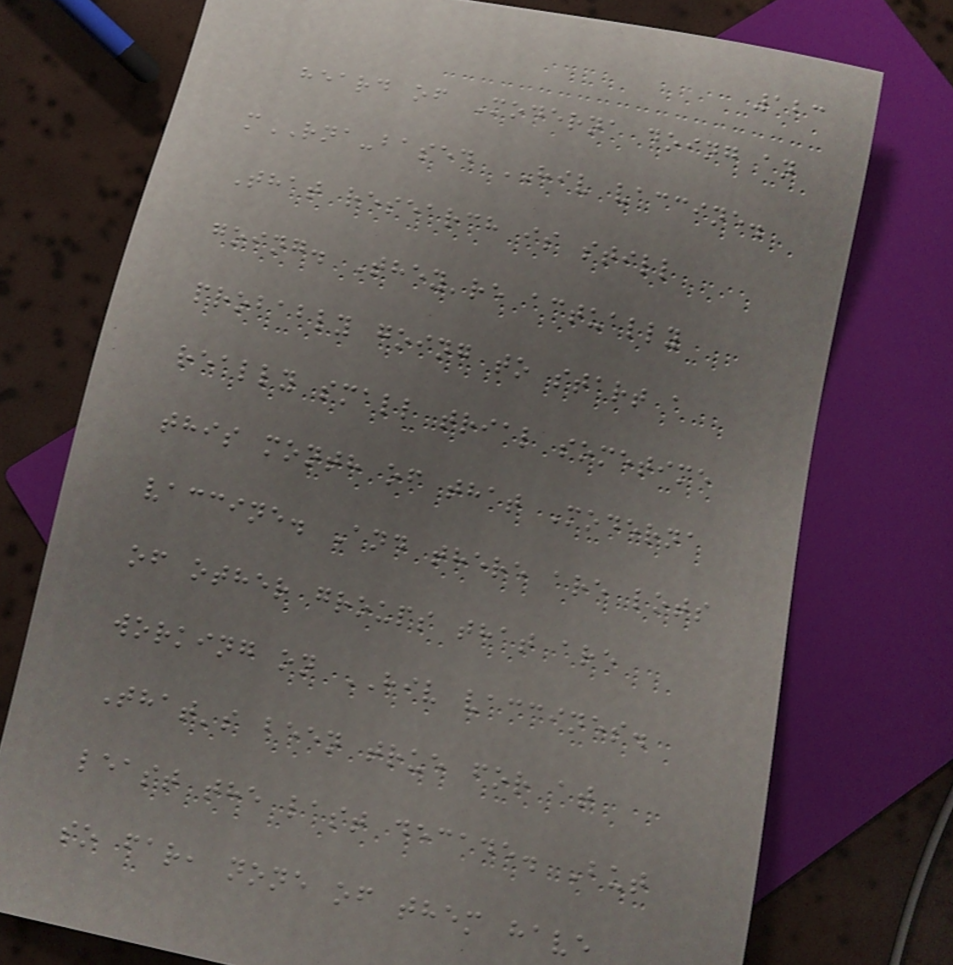123
heard of Moderna doing an
mRNA-based HIV vaccine.
That research is still
going. They're actually
probably going to start a
really small trial sometime
this month of that Moderna
vaccine. And there are lots
of other groups that are
working on HIV vaccines.
That's been true for at
least the last decade. But
so far, none of them have
